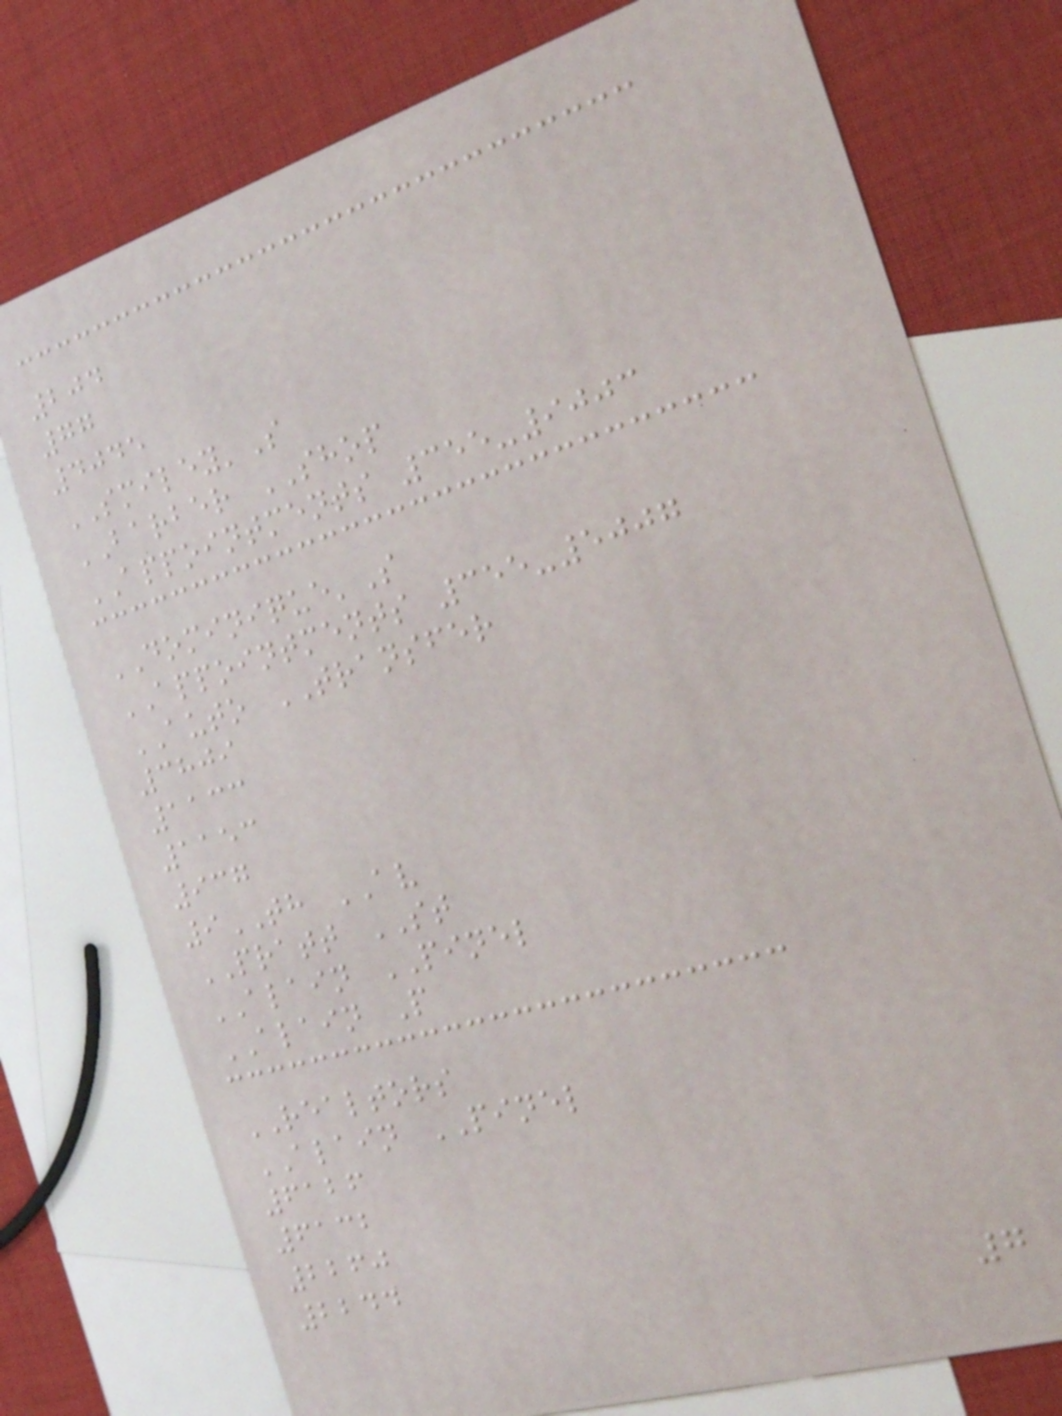204
77
4045
SMILEY'S
BARBER SHOP
APPOINTMENTS 355-9003
DOMINIQUE'S
APPOINTMENTS 355-5007
AUTO TRANSFER
3809
1133
1153
937
9TH AV
PRATT ST
ALAIN PINEL
ALAIN P
REALTORS
ALAIN PINEL
6126
6132
2260
2244
7
